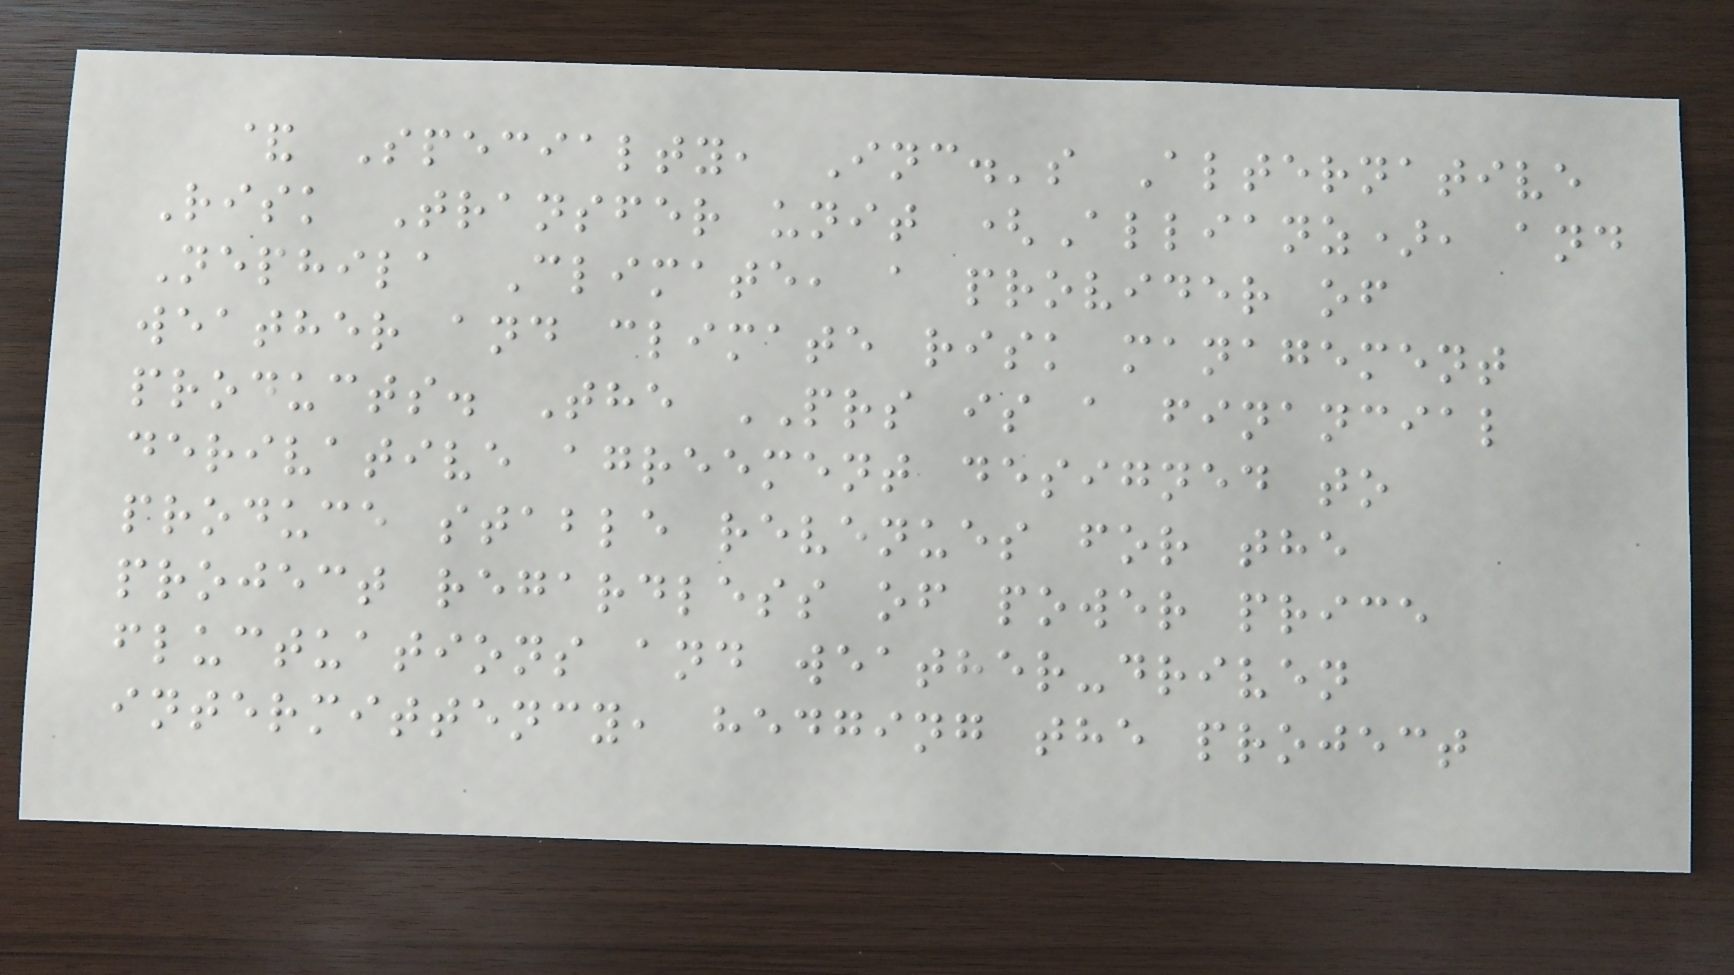& Specialty, Inc.'s Alternative
Risk Transfer unit (Allianz), and
Nephila Climate, a provider of
weather and climate risk management
products. The PRS is a financial
derivative agreement designed to
produce stable revenues for the
project regardless of power price
fluctuations and weather-driven
intermittency, hedging the project
